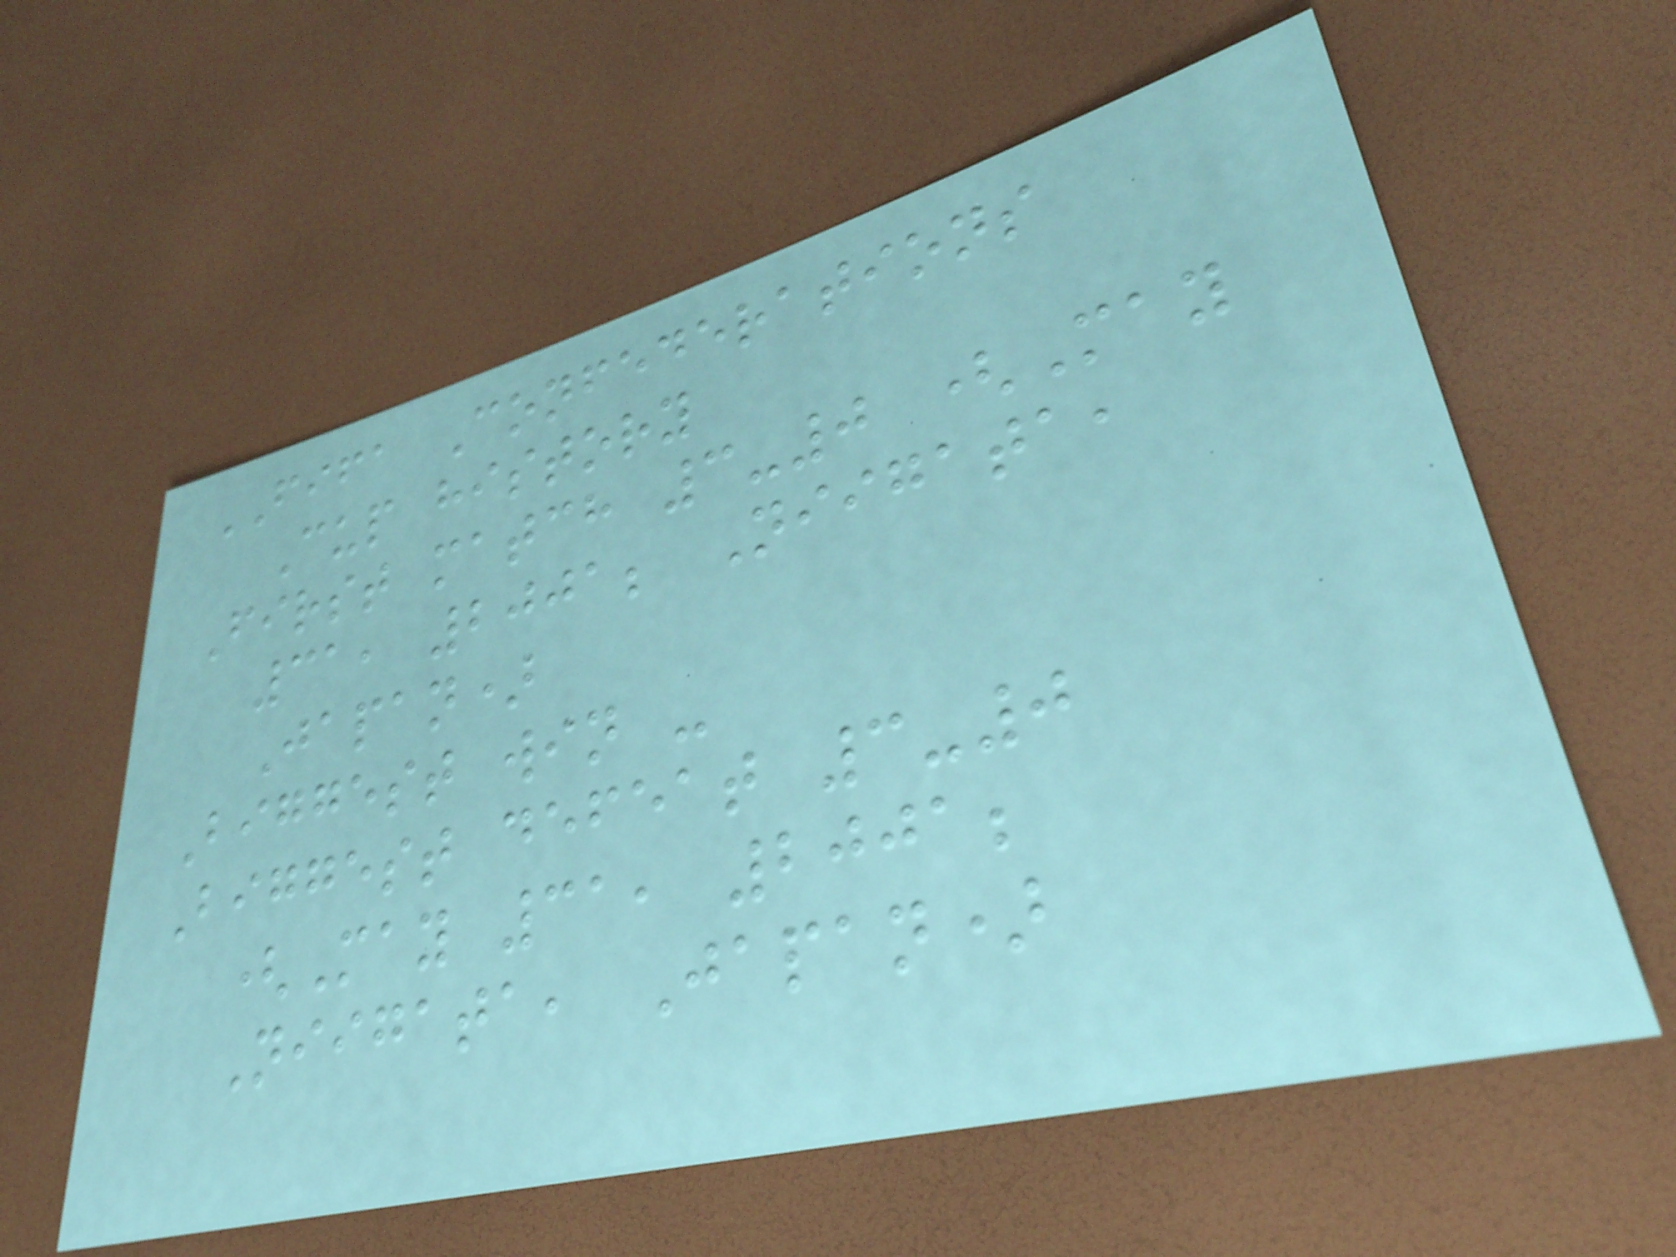FIFA Confederations
Cup history
First match 3-0 (May
31, 2001; Niigata,
Japan)
Biggest win -
Biggest defeat 3-0
(May 31, 2001;
Niigata, Japan)
